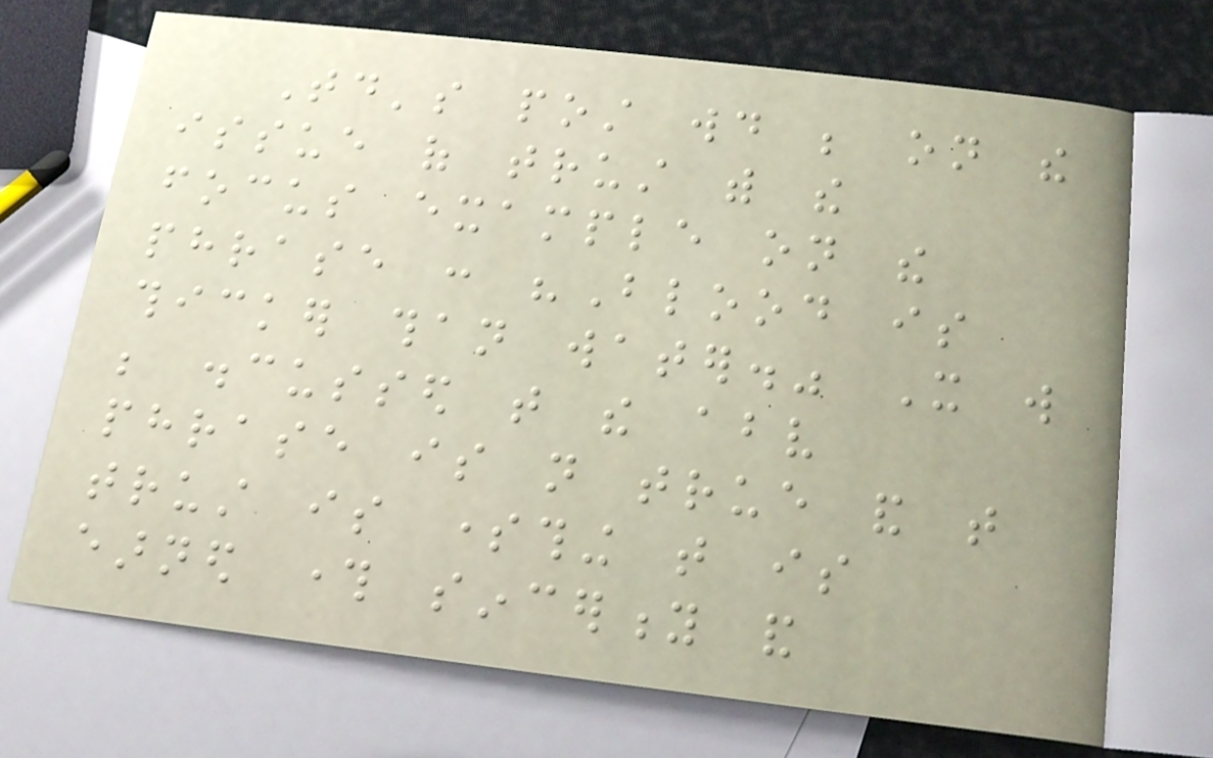Today's post would be on the
issue of trust with the
focus example on the
phrase : "Blood is
thicker than water." It will
be discussed that the above
phrase is not true and that
trust is something that is
earned through sincerity and
